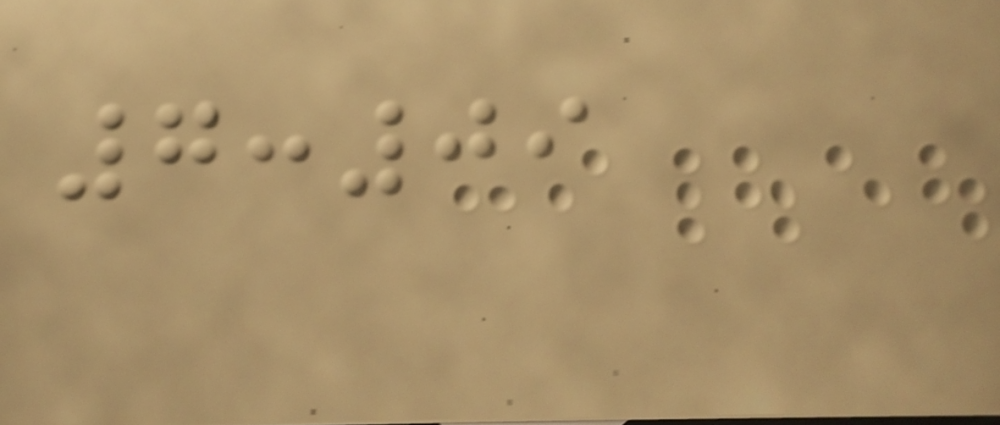7:09
